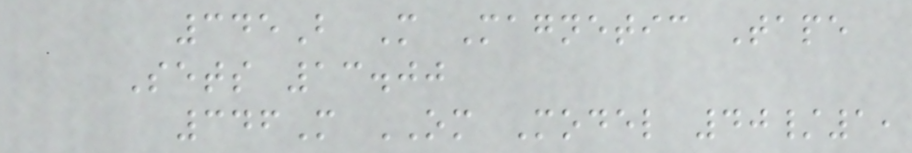345B M Magnetic Tape
Sets 13.00
346M OM Model 40/1,
